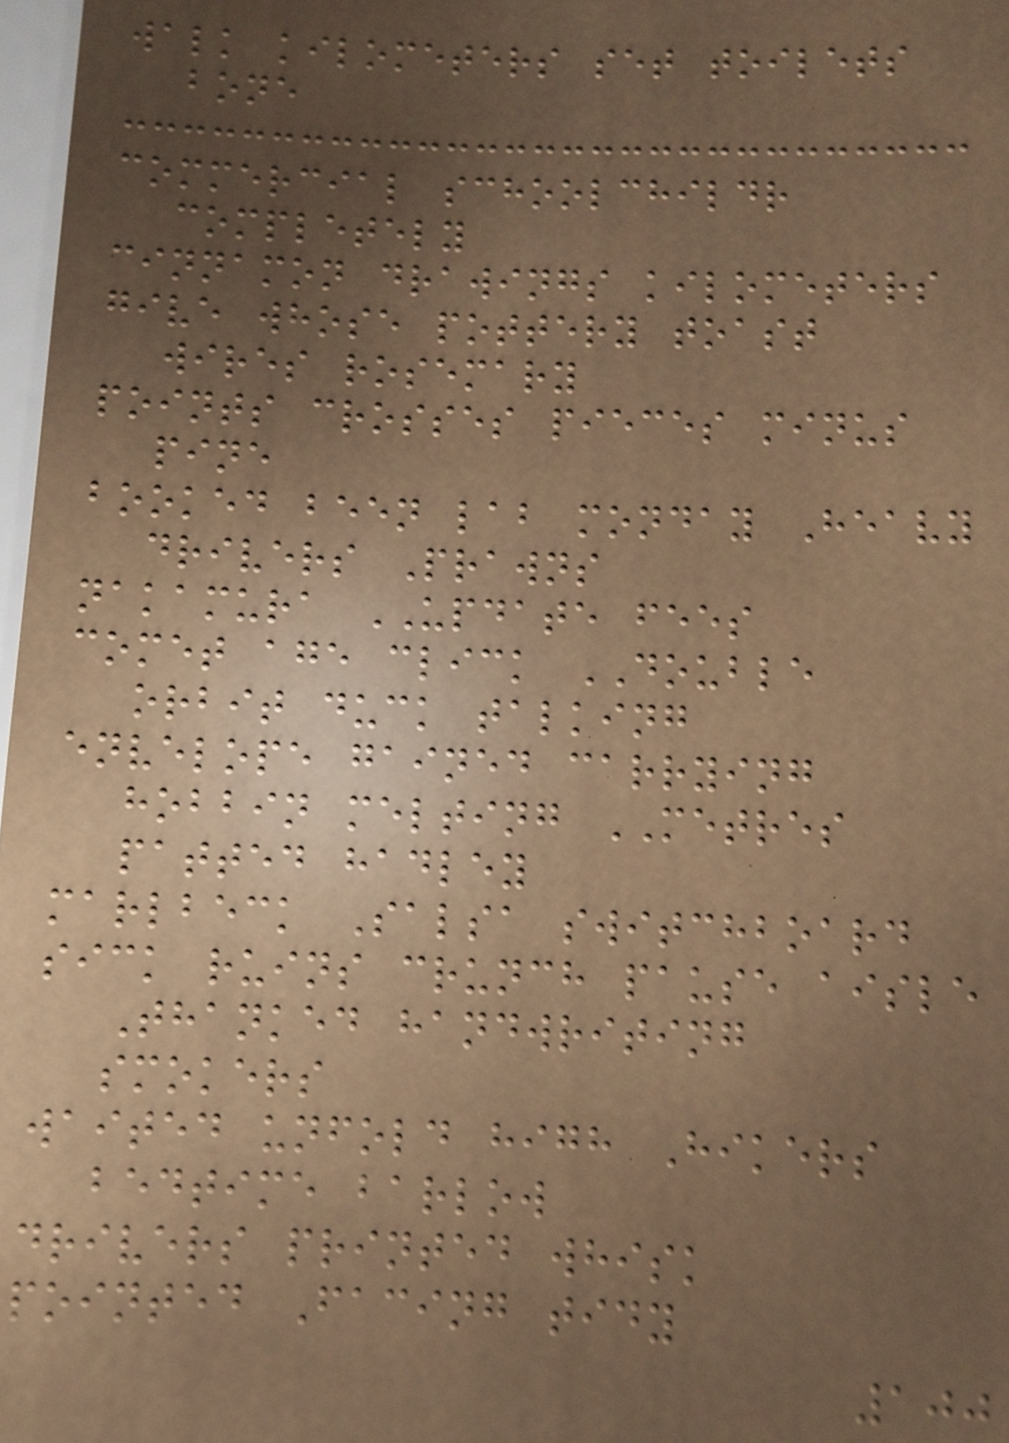walk kilometers set toilets
bone
commercial schoolchildr
completely
cinnamon drawings kilometers
give whose pottery toast
wires rosemary
points crosses pieces minus
pine
booked been lab monday Heavy
drivers Prawns
nakamura UPDATE fees
comet age click DOUBLE
orbit duck talking
envelope gained carrying
hobbin melting METRES
patted hadley
marlbeck Salsa switchboard
sick ruins crunch pause aisle
Thanked handwriting
smokers
waited unfold high Hikers
bedtime barlow
drivers printed whisk
pointed Facing tidy
100
